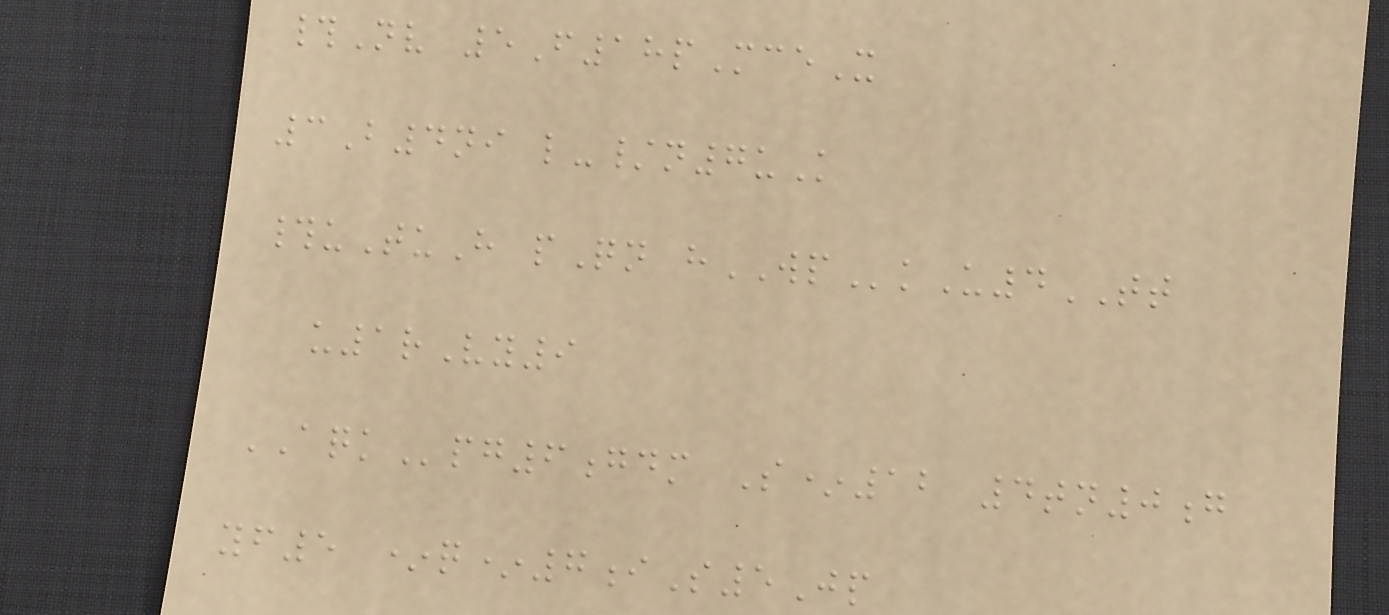#Nv 5F18pMceX
3B4ni l-/n7uK
#uTuH pQn hWPkU4TT
u1rVy9
AQKpg6gdm S*12 4tn0g
yf5 *q*7iS5Jp
